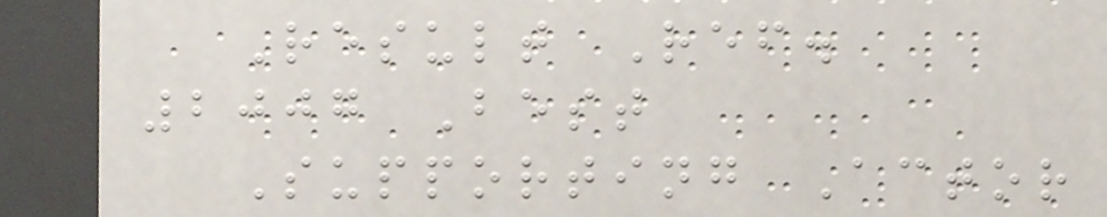Result Ref.
2007 Best
Supporting Actor
